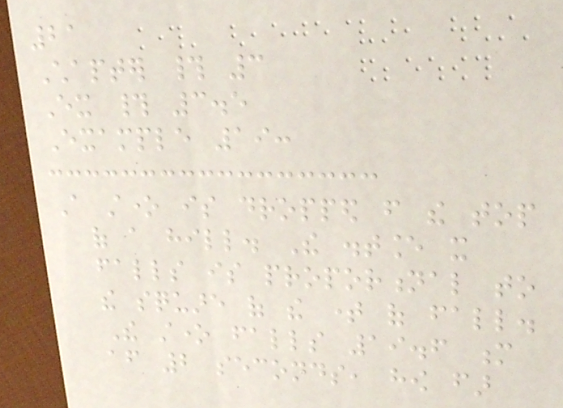21
Chapter # 3
Ex # 3.5
Example 19:
A stone is dropped from the top
of a hill. The distance it
falls is proportional to
the square of the time of fall.
The stone falls 19.6 m
after 2 seconds, how far
